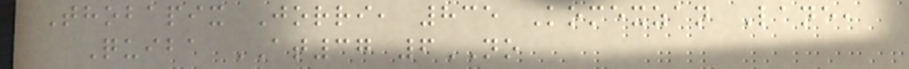Thobapix Jorri, 835 Komexzan Lane,
Quiba AT37 6NO
